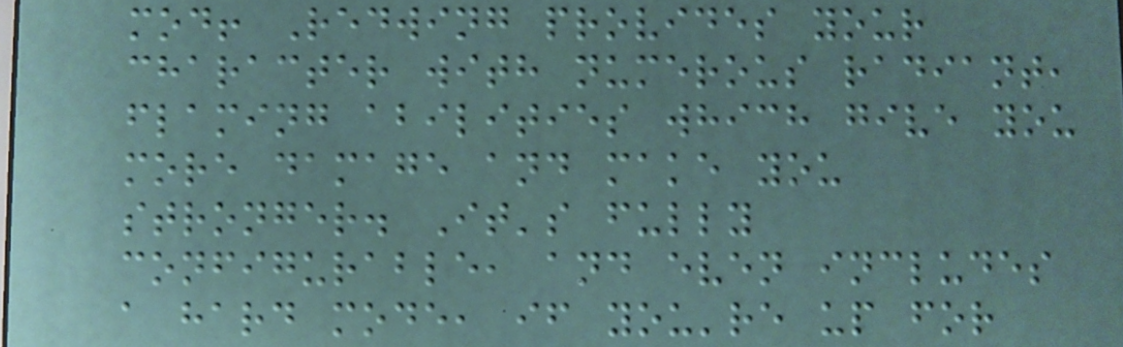mod! Redwing provides your
character with numerous radiant,
flaming abilities which give you
more damage and make you
stronger. It's fully
configurable, and even includes
a hard mode, if you're up for
